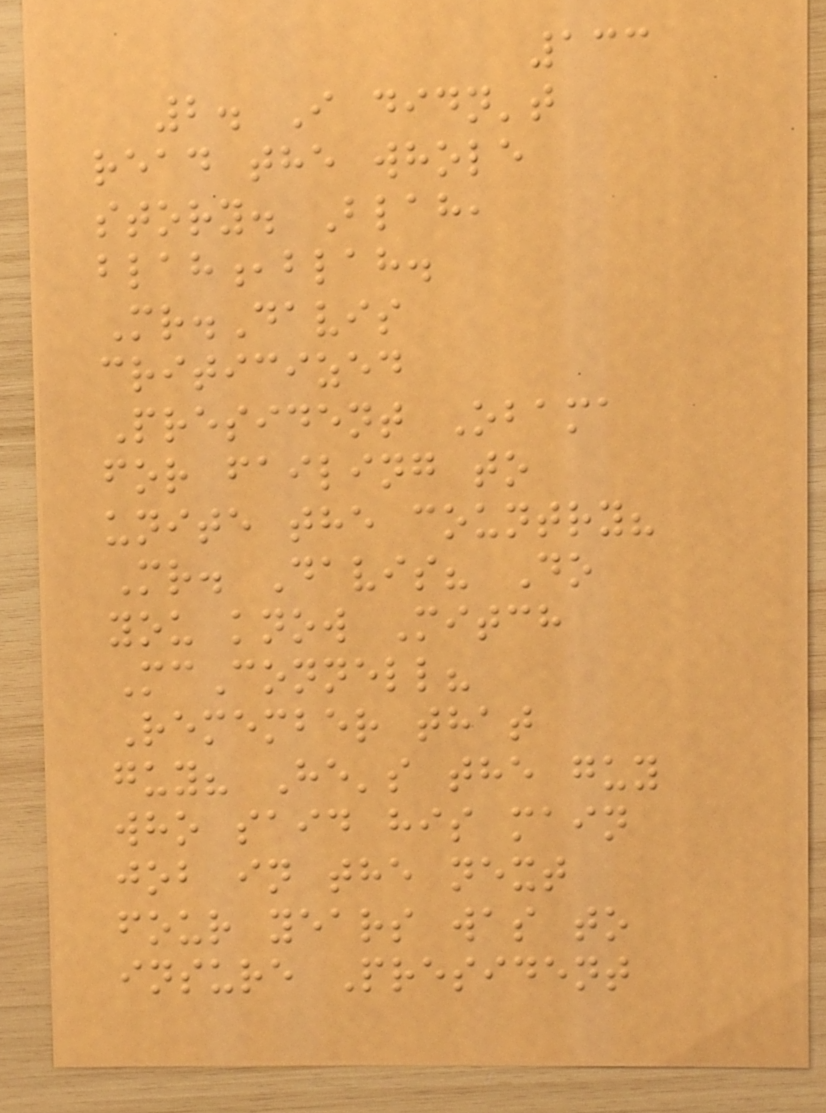133
2. I didn't
read the whole
story. Blah,
blah,blah.
Mr.Davis
criticized
President Obama
for failing to
unite the country?
Mr. Davis? Do
you know Mitch
McConnell?
Remember that
guy? He's the guy
who said his main
job in the next
four years was to
insure President
